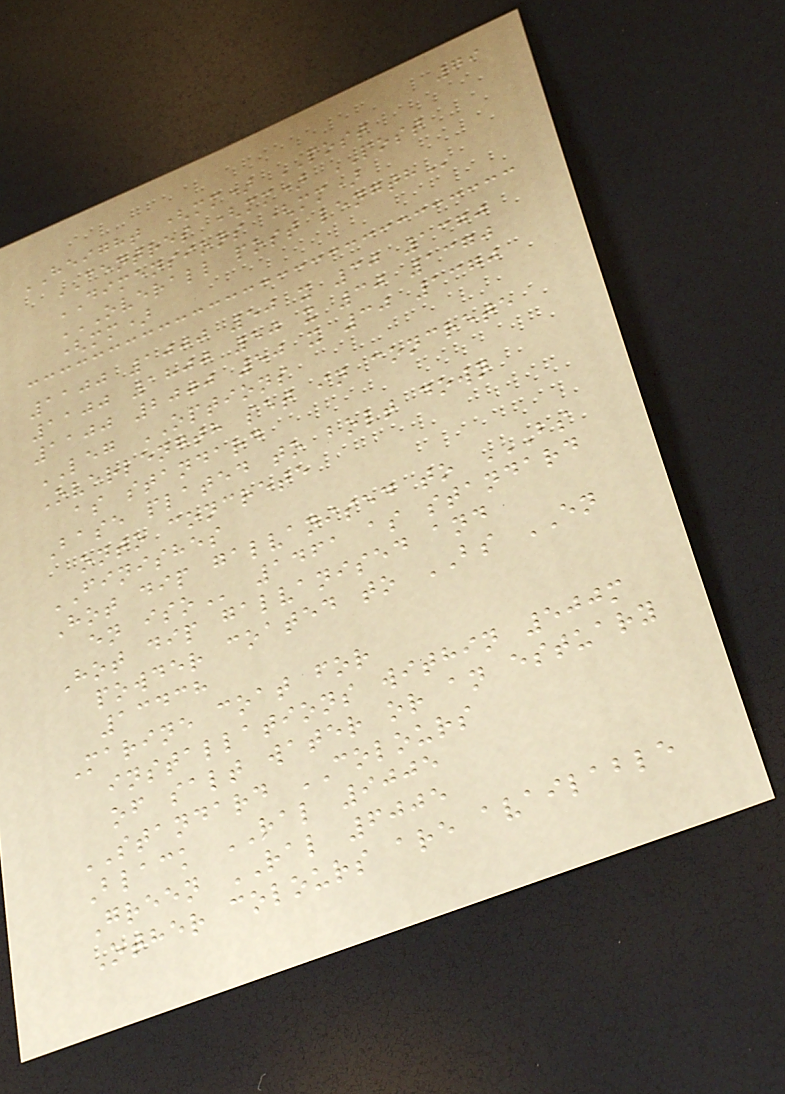79
HEIGHT (mm) POST
CENTRES (mm) POST
DIMENSIONS (mm)
OVERALL POST LENGTH
(mm)
1100 1000 50 x 30 1370
1100 1800 50 x 30 1370
1100 2000 50 x 30 1370
LEG OPTIONS
Overlength set in concrete
as standard
Base plated to bolt down
onto concrete
FINISHES
Hot dip galvanised to BS
EN ISO 1461 as standard
Hot dip galvanised and
powder coated to BS EN
13438
Marine coat for
installations within 500m
of salt water or an estuary
STANDARD COLOURS
Black RAL 9005
Green RAL 6005
Other colours are available
